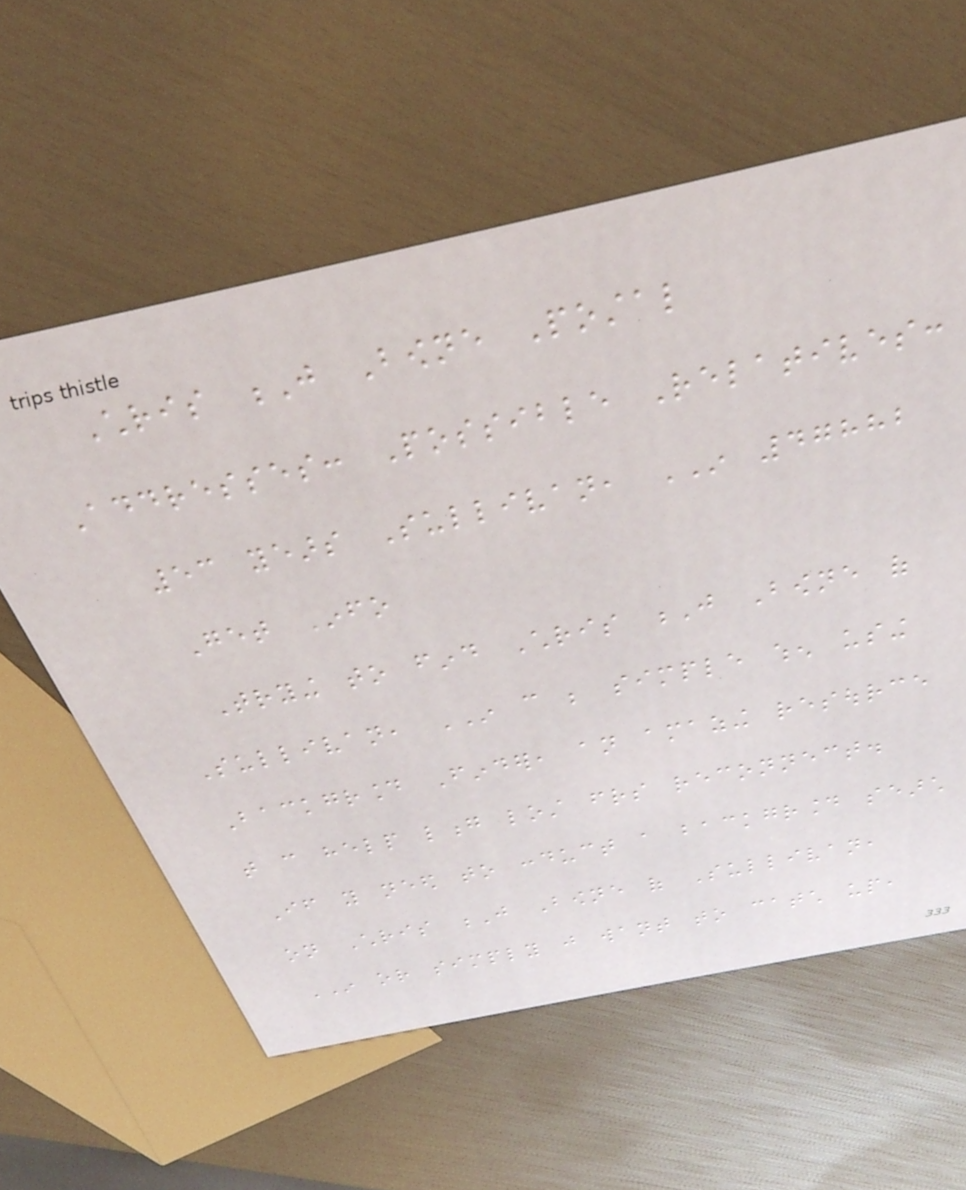Chris J Bowne Postal
Addresses: Possible Relatives:
53 years Sullivan, IN 47882
Get Info
Trying to find Chris J Bowne of
Sullivan, IN can be simple when using
Background Finder, an amazing resource
that can help long lost friends reconnect.
If you need to conduct a background search
on Chris J Bowne of Sullivan,
IN or simply just want to catch up,
